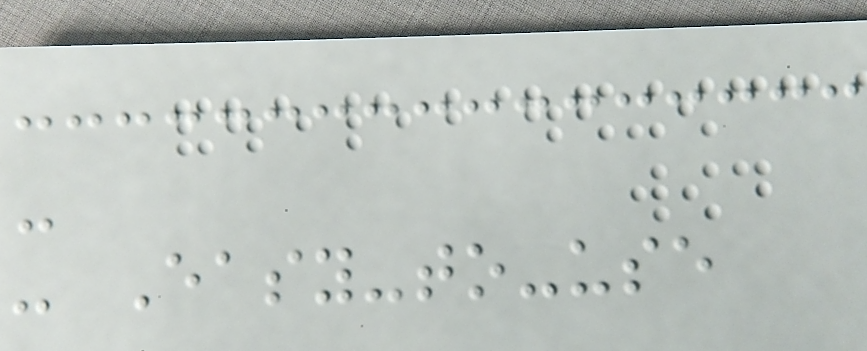-
- Easy-to-use
